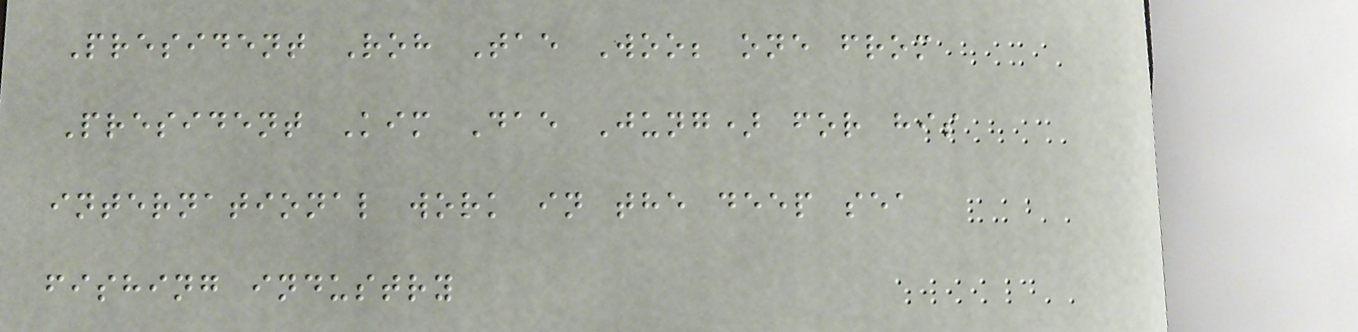President Roh Tae Woo; one from
President Kim Dae Jung) for his
international work in the deep sea
fishing industry
